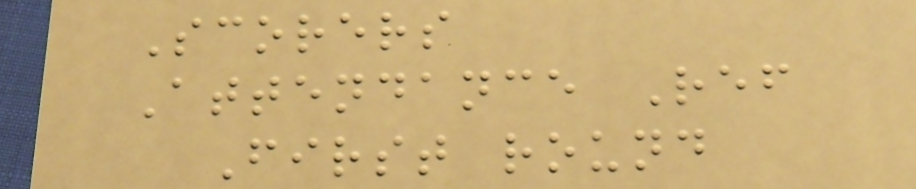Scorers
Attendance Ref
First round
